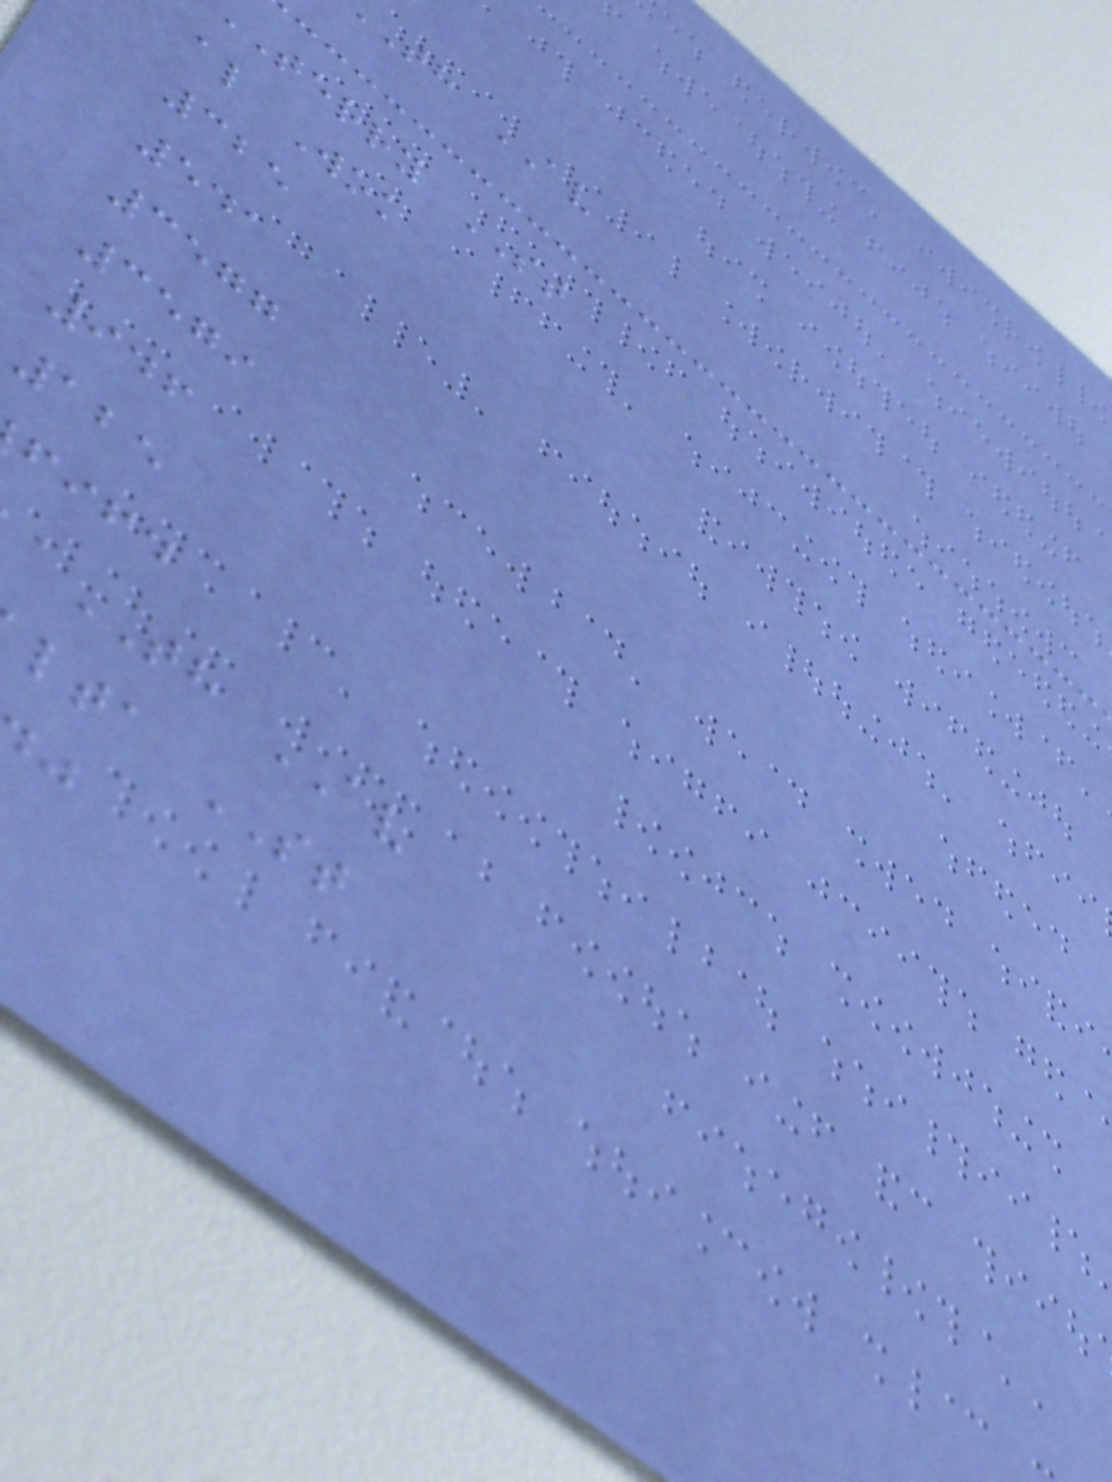th AV
terry ST
al Wok
325
541
3577
3579
946
125
fifd
TH AV
lta ST
